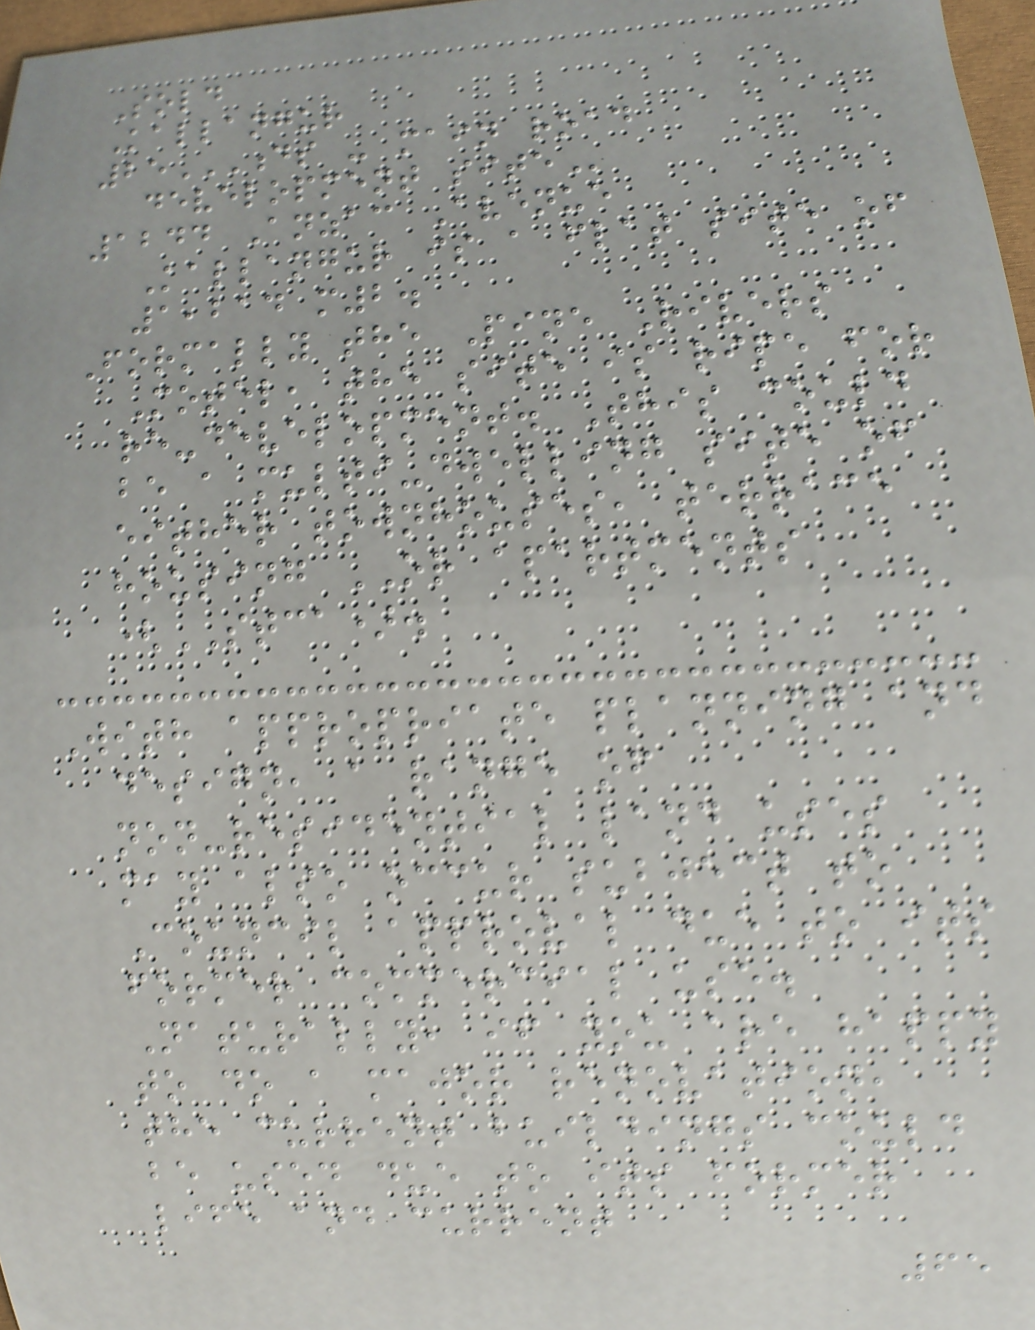Sold
Kallangur
25DS - MAIN ROAD
DEVELOPMENT SITE
1244 Anzac Avenue
Kallangur is a flat site of
1,214 m2.
Formally the Pine Rivers
Motel, the site is ripe for
re-development. This could
be a multi-dwelling site of
either townhouses, terrace
housing OR apartments
(STCA).
With appropriate planning and
design, a range of
non-residential land uses
may also occur subject to
Council approval due to its
former commercial use.
Naturally, if you are happy
to do a major renovation,
the current buildings could
be used due to its former
life and current
65
